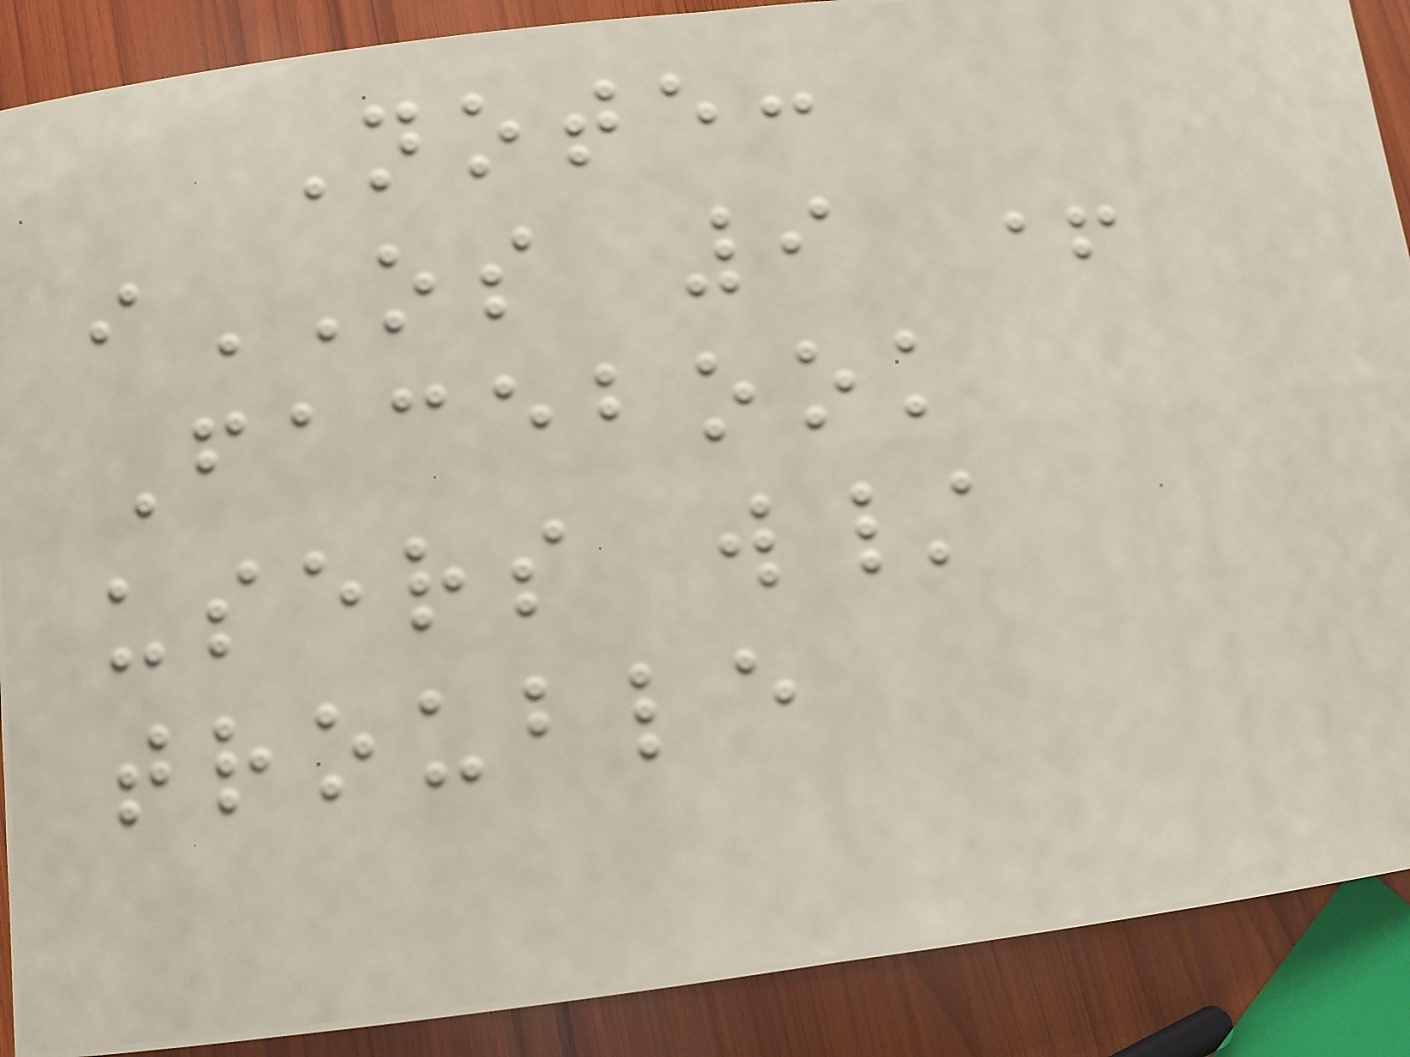Note:
iOS 9 +
Facebook
users w/
trouble
